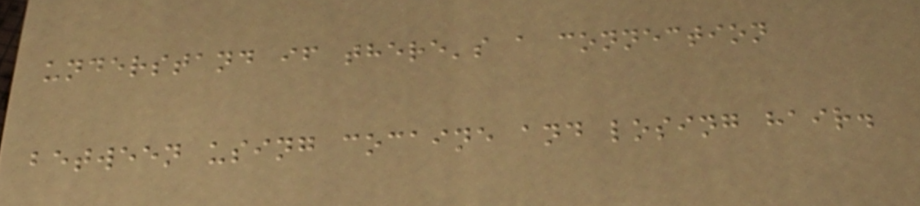understand if there's a connection
between using cocaine and losing hair.
